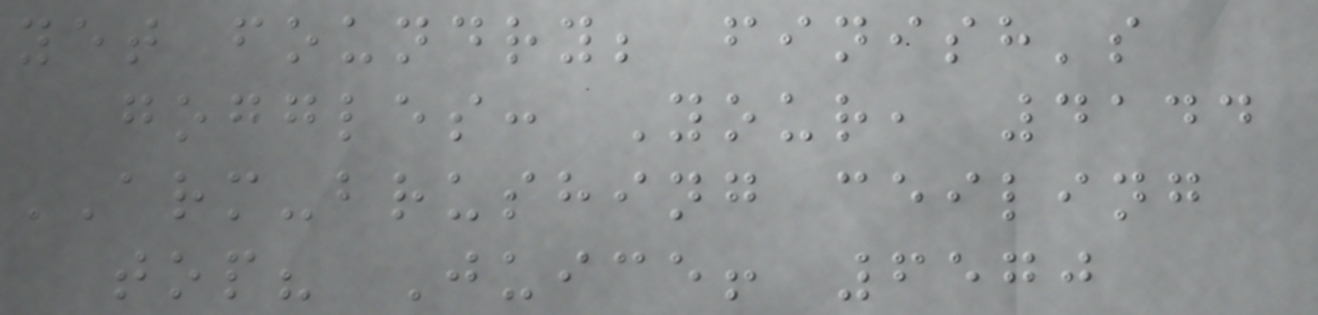yet foundry; finish's
goggles: Your, 4144
ARM-brushing ceiling
top? Juice! 6570
